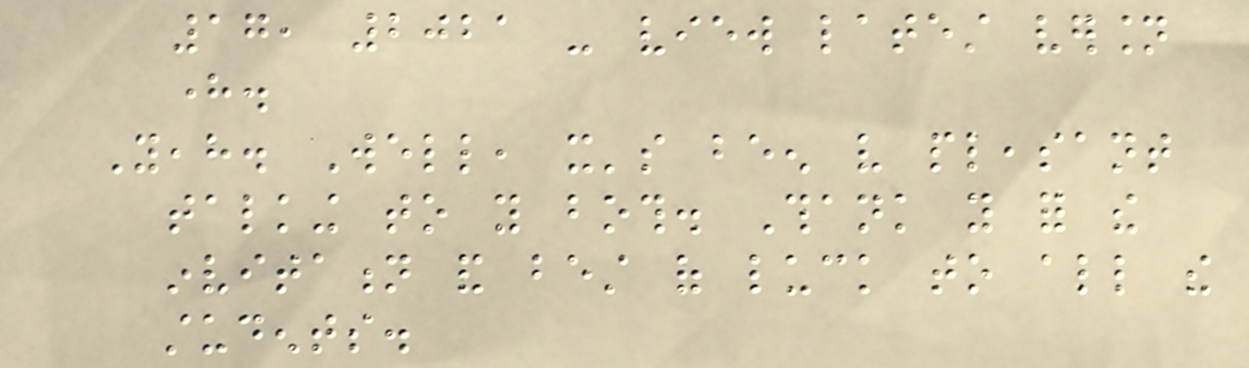17, 2021 - view latest version
here.
Yeah. Well, it's been very pleasant
talking to you both. Thank you for the
invitation and best of luck to all the
students.
